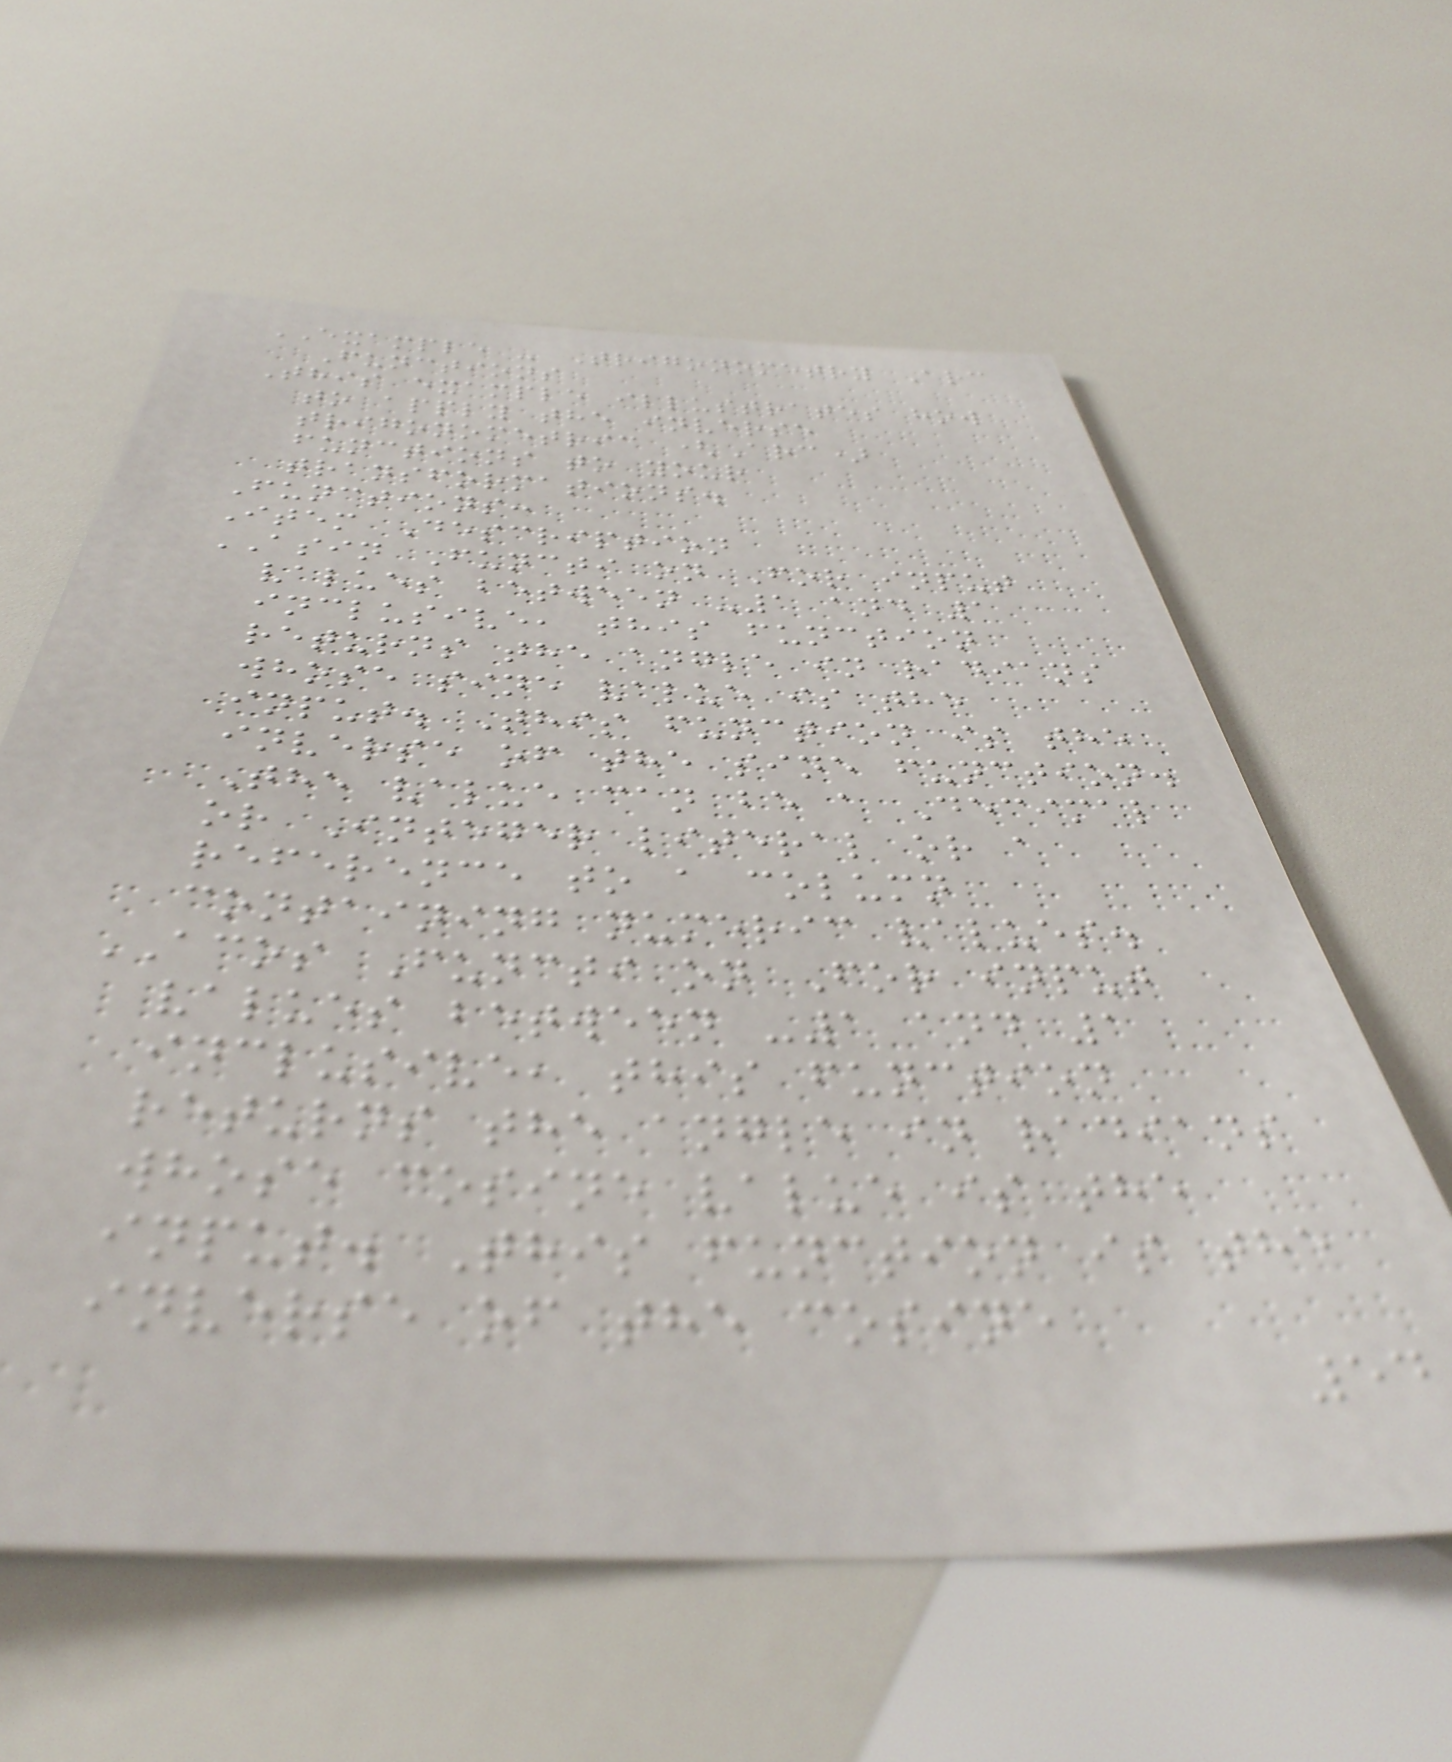EXAMPLE - Trigonometry Arc
Functions
This example illustrates how
to apply the inverse
trigonometric (Arc)
functions to your
transformations.
Functions:
Item Description
ASIN Functi on For input
values between -1 and 1
inclusive, this function
returns the angle in radians
whose sine value is the
input. This function is the
inverse of the sine function.
The value can be a Decimal
or Integer literal or a
reference to a column
containing numeric values.
ACOS Functi on For input
values between -1 and 1
inclusive, this function
returns the angle in radians
whose cosine value is the
input. This function is the
inverse of the cosine
54
